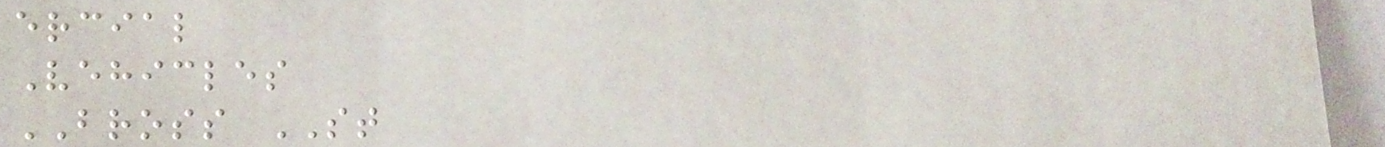ercial
Vehicles
BROSS ST
